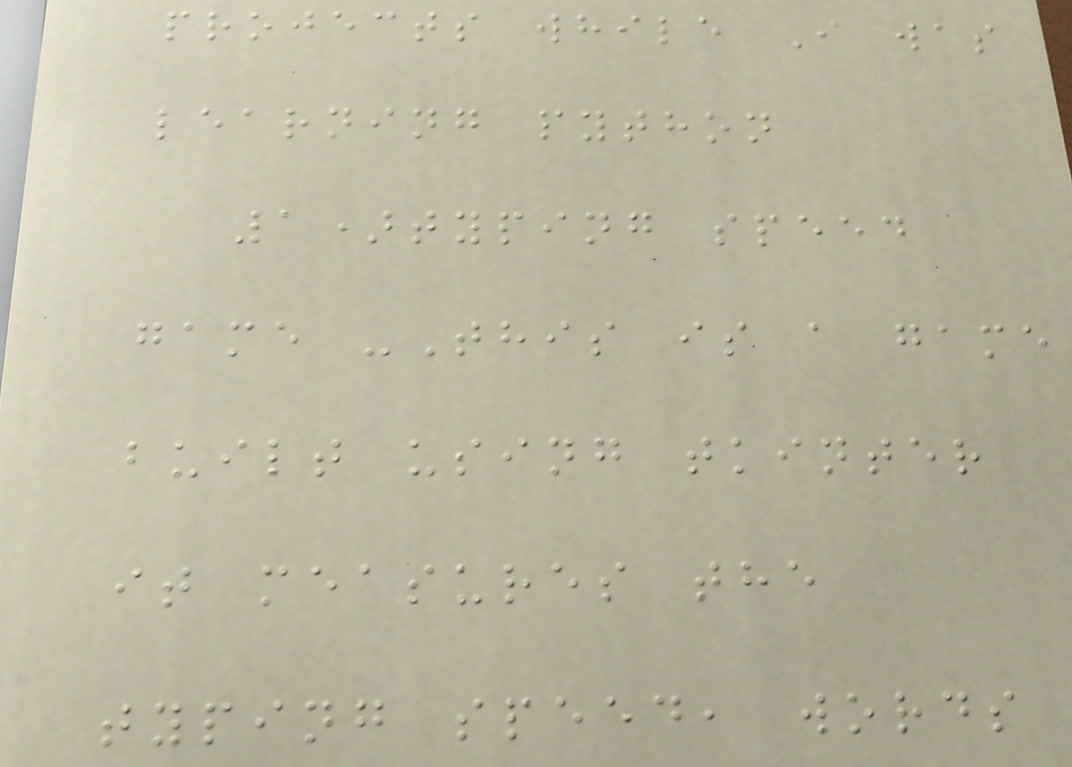projects while I was
learning python
1)typing speed
game -This is a game
built using tkinter
it measures the
typing speed, words
